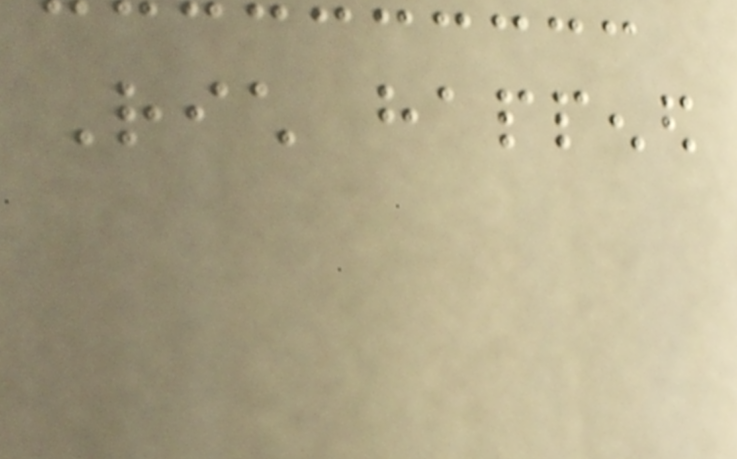Rich happened
